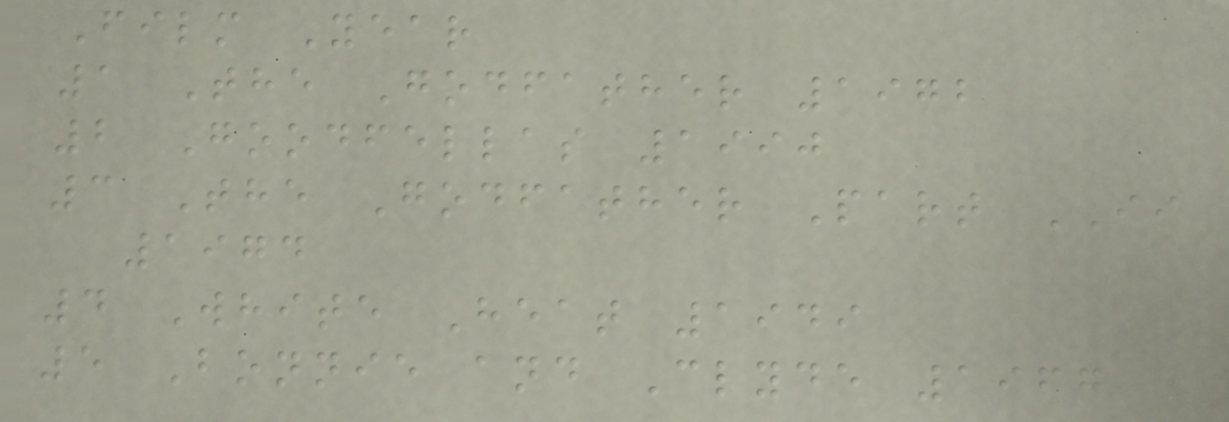Film Year
1 The Godfather 1972
2 Goodfellas 1990
3 The Godfather Part II
1974
4 White Heat 1949
5 Bonnie and Clyde 1967
